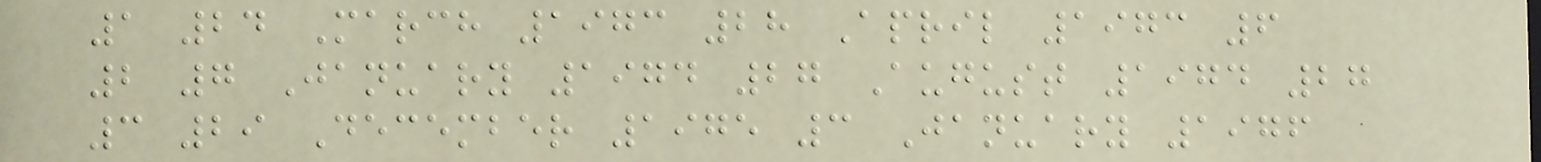1 24 March 1973 28 April 1973 6
2 7 January 1974 27 August 1974 27
3 29 December 1975 3 January 1976
